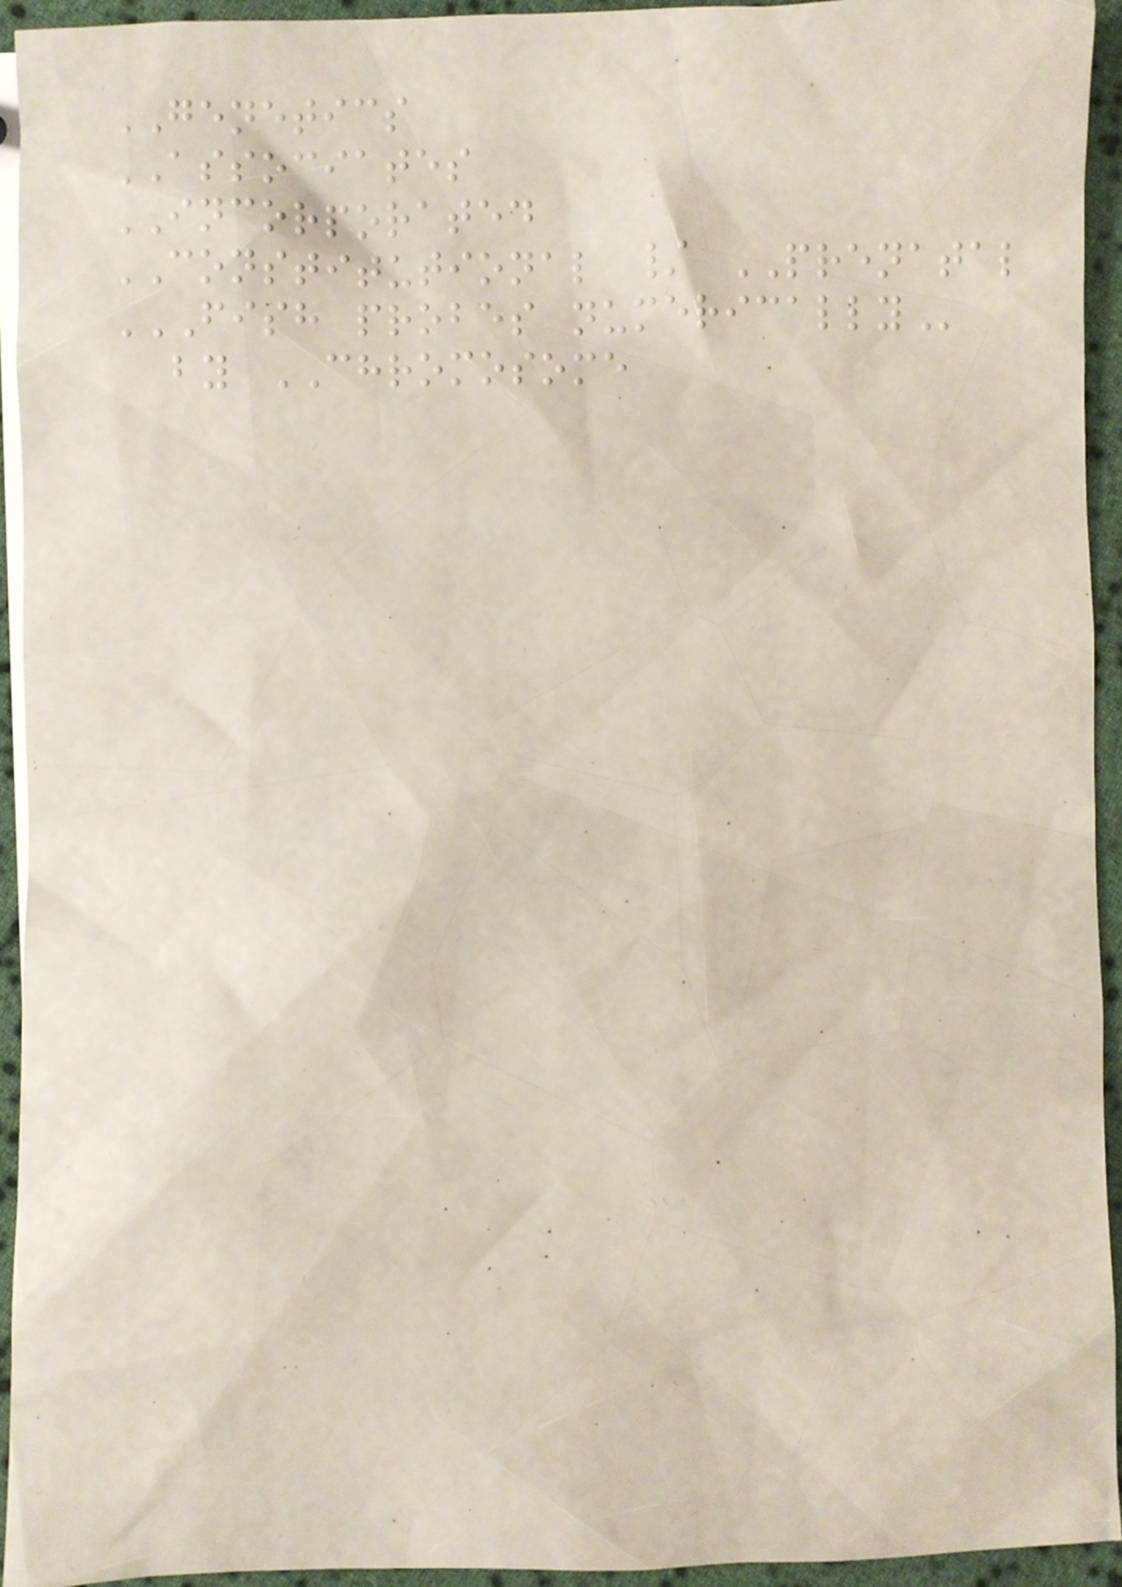GENETICS
ASSOCIATES
INCORPORATED
CONSTITUTIONAL / PRENATAL
FISH PROBES NUMERICALLY
by CHROMOSOME
